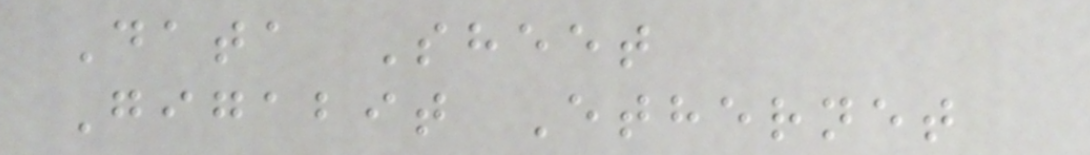Data Sheet
Gigabit Ethernet
